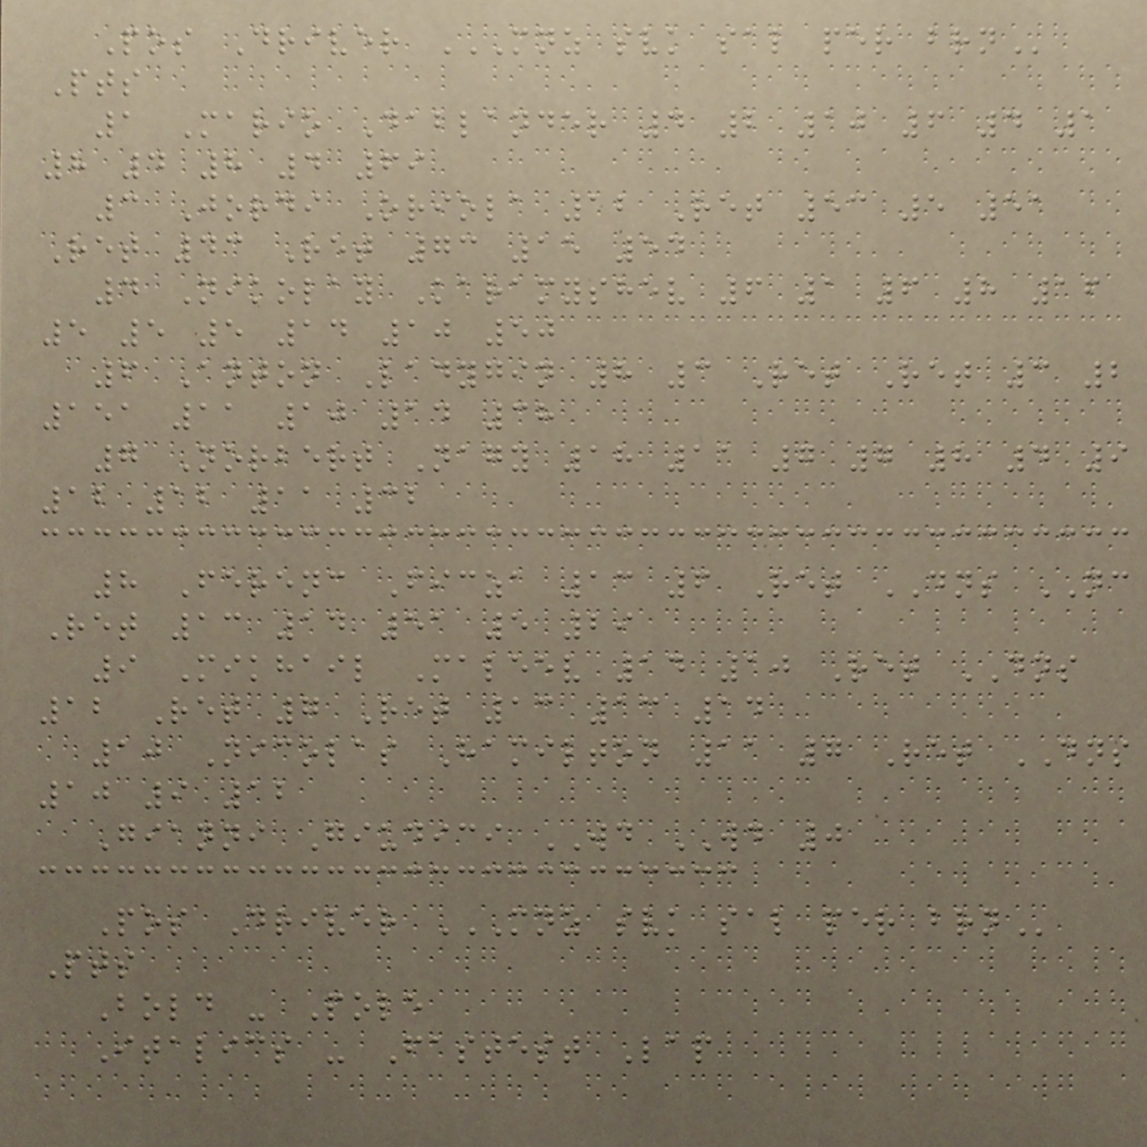Pos Driver MNZ SVK SAL PER BRN
Pts
1 Mario Dablander 4 2 10 6 4 1
8 4 8 4 69
3 Jordi Oriola 12 Ret 53 5 51
Ret 43 Ret 73 15 54
4 Nikolay Karamyshev 6 1 6 8 16
5 5 5 14 10 50
6 Anton Ladygin 8 3 Ret Ret 3 2
151 11 10 14 38
7 Norbert Nagy 18 11 7 7 8 4 9
12 12 11 32
8 Ferenc Ficza 13 6 Ret DNS NC
Ret 13 14 51 5 29
9 Mikhail Maleev 14 10 Ret DNS
12 Ret 7 Ret 13 13 14
10 Nicolas Hamilton 11 7 Ret DNS
10 9 12
Gianni Giudici WD WD 0
Pos Driver MNZ SVK SAL PER BRN
Pts
Bold - Pole
Italics - Fastest Lap
